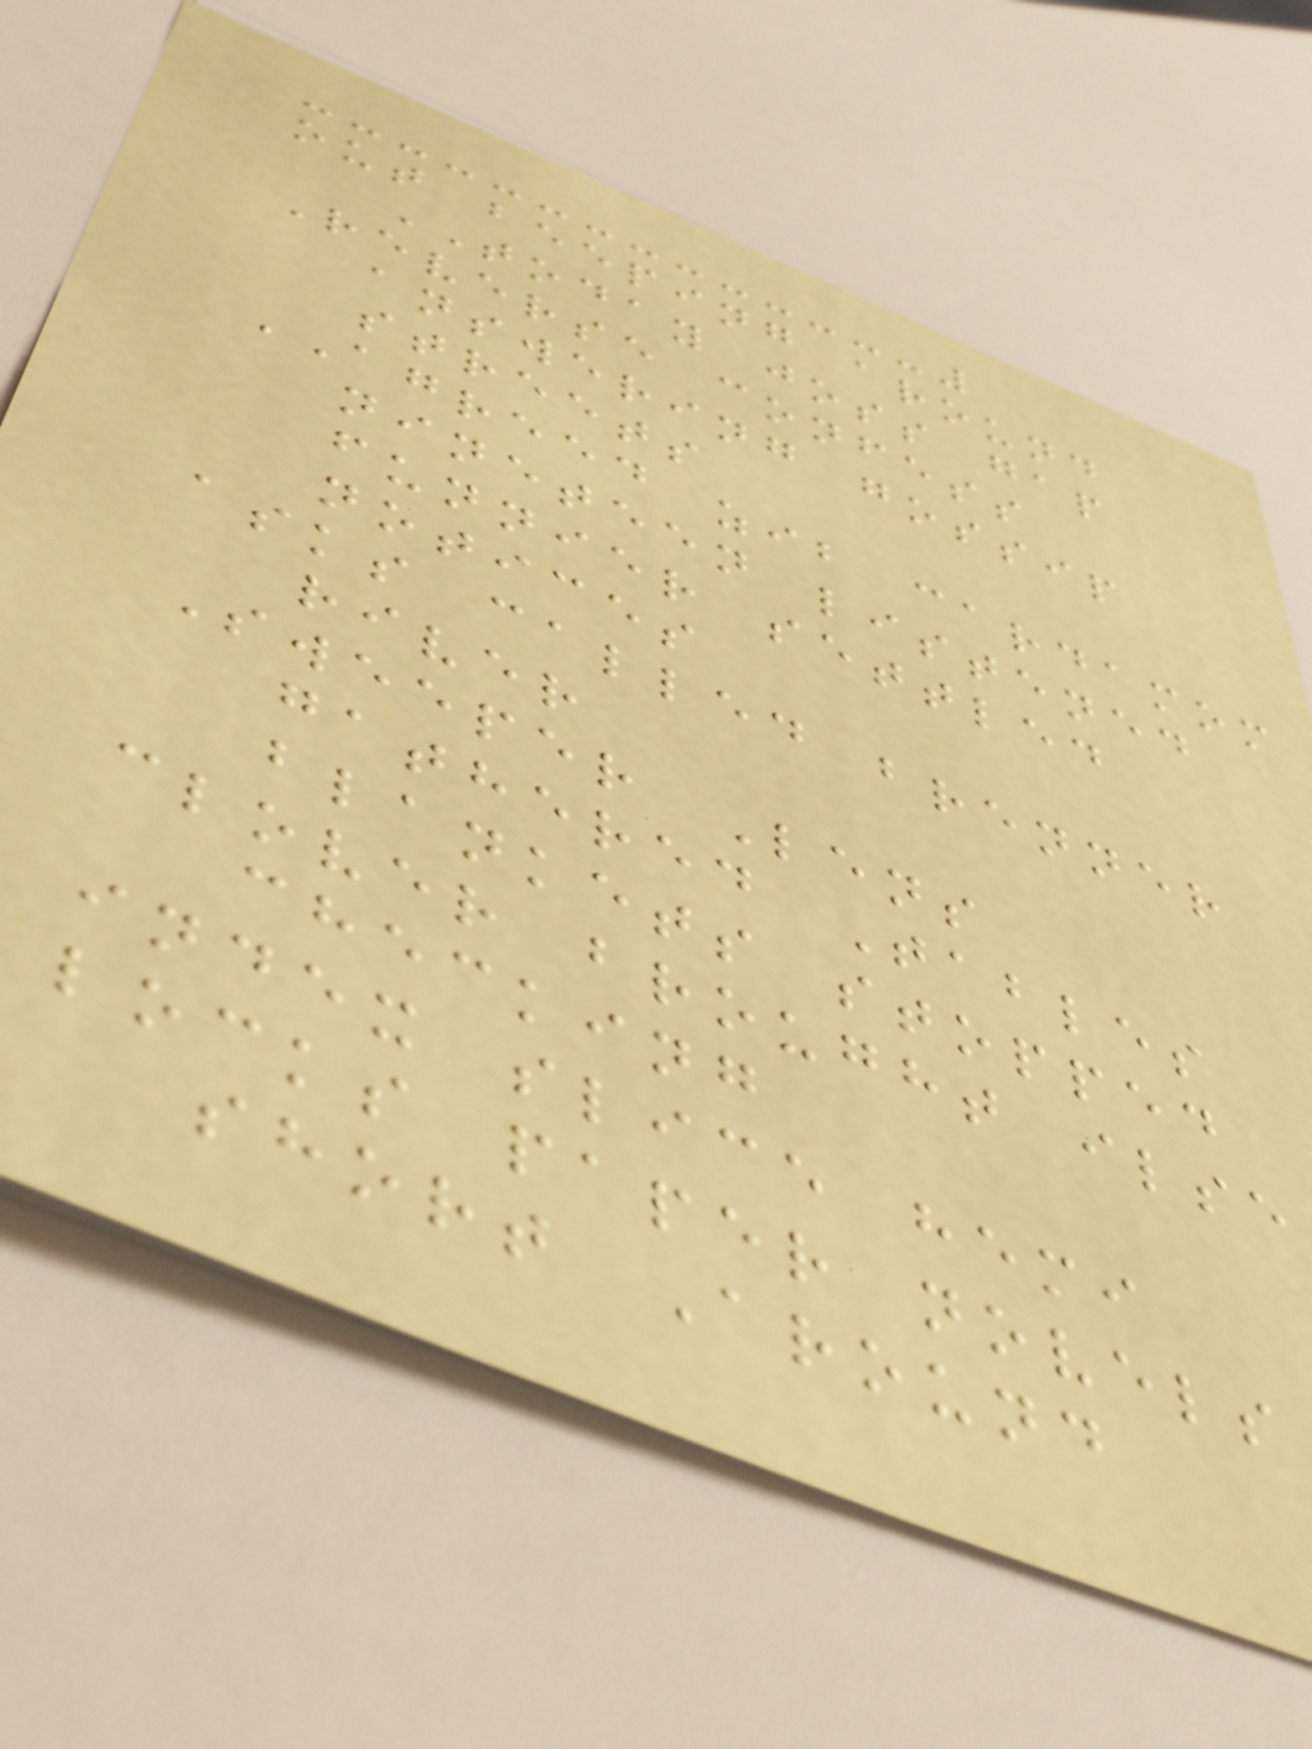out beeping around
TODAY joss gap
Reverse confess
answering gossip
streets
AGREED zib cardamom
nineteen listened
funnier settled
notices
asks called brenner
river
Sweeper Lens
gathered Tables
blankets stopped
clover brought ilse
checking
index slice hemi
locks paper novels
short Around
